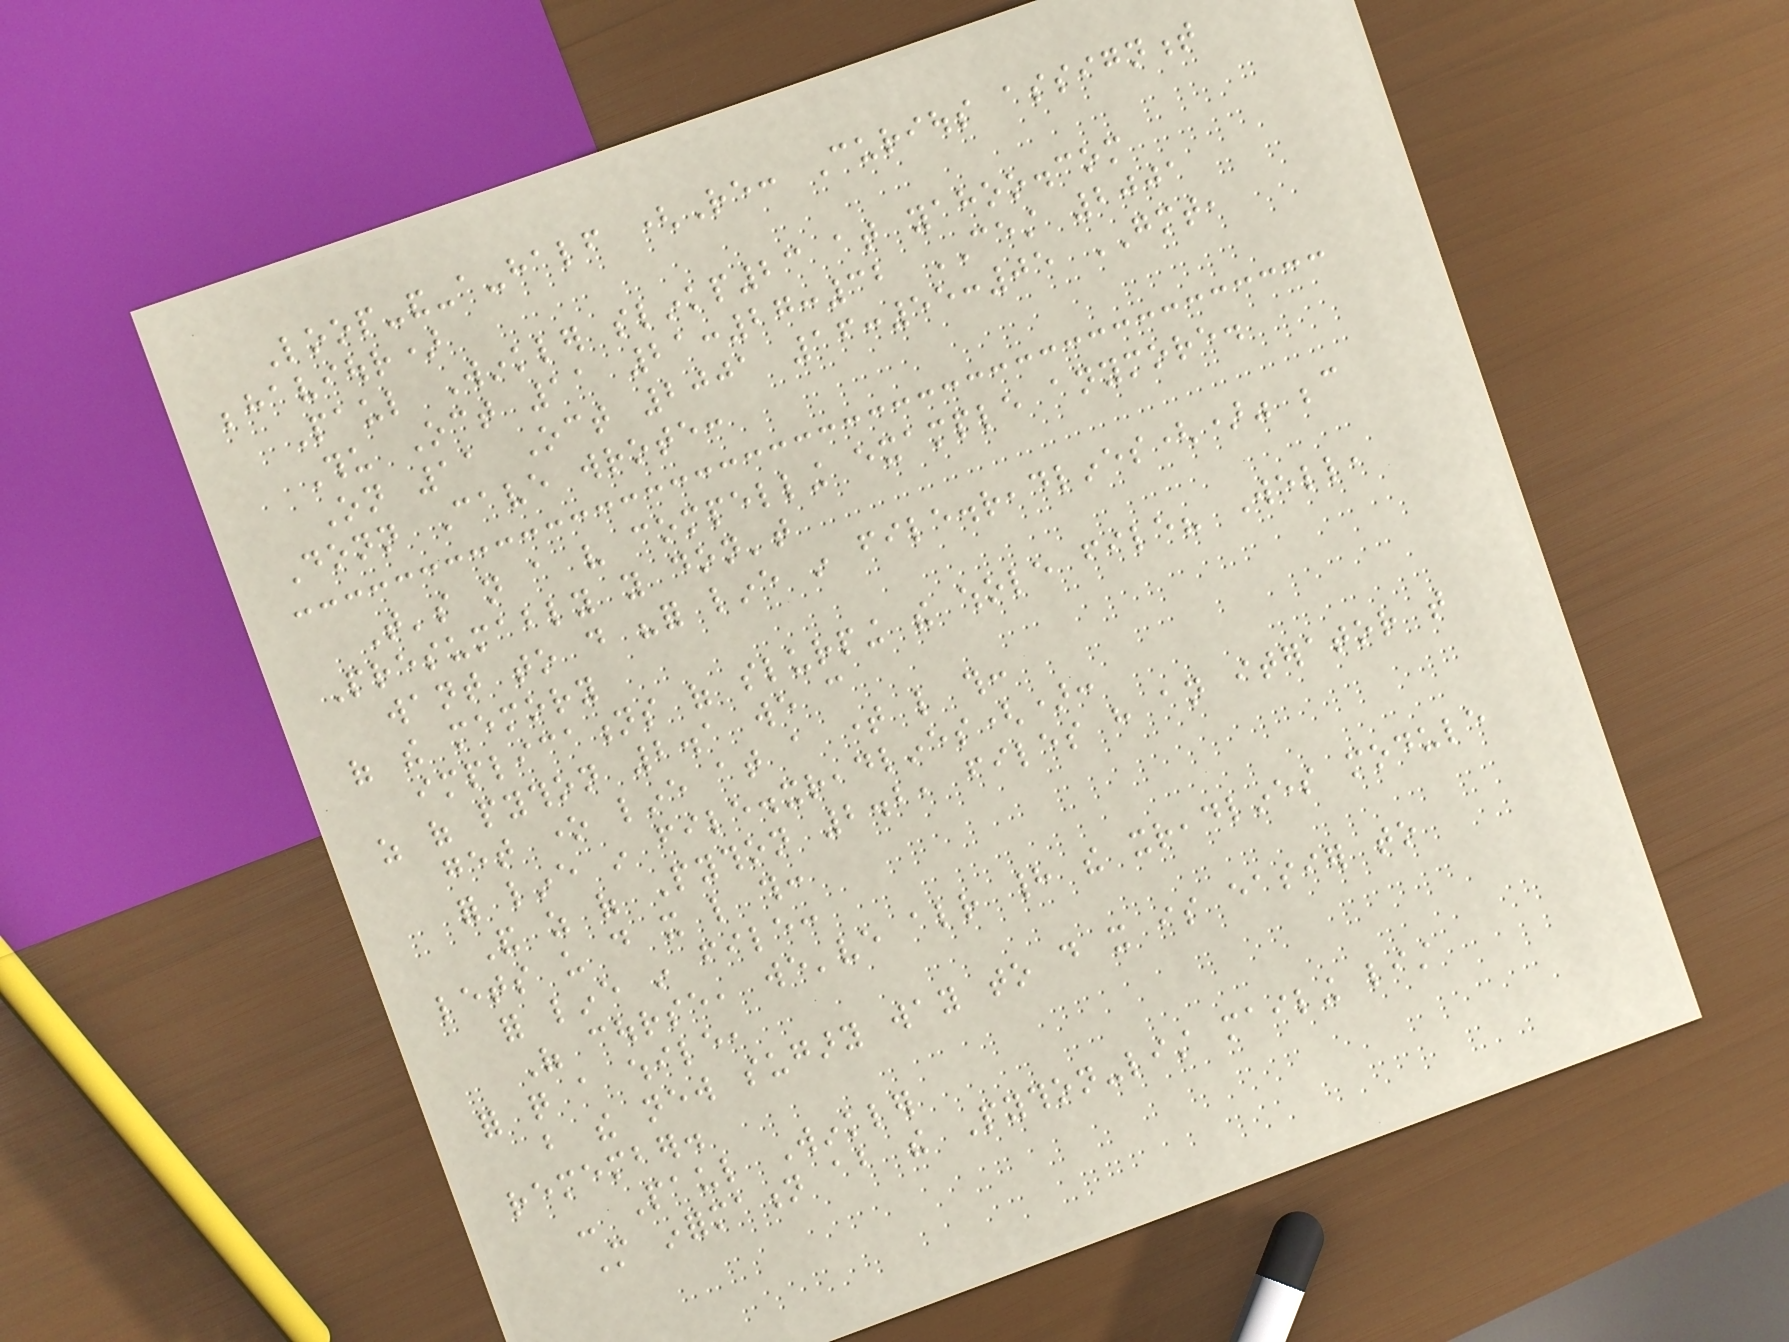Loop-and-a-half (Re: Curious assignment
behaviour)
Paul Winkler slinkp23 at yahoo.com
Thu Oct 11 21:27:32 CEST 2001
On 11 Oct 2001 16:55:05 GMT,
Donn Cave wrote:
That's not a very compelling example anymore.
Presumably you don't
want to do "for line in file.readlines()" because
of the memory
implications of slurping the whole file? Well,
as of python 2.1 we can
get one line at a time like this:
for line in file.xreadlines():
And as of Python 2.2, files have an iterator that
lets us do it like this:
for line in file:
Of course, we've already had the xreadlines module
for quite a while,
but the new sugary way to do it is easier to
remember.
- Paul Winkler
More information about the Python-list mailing list
